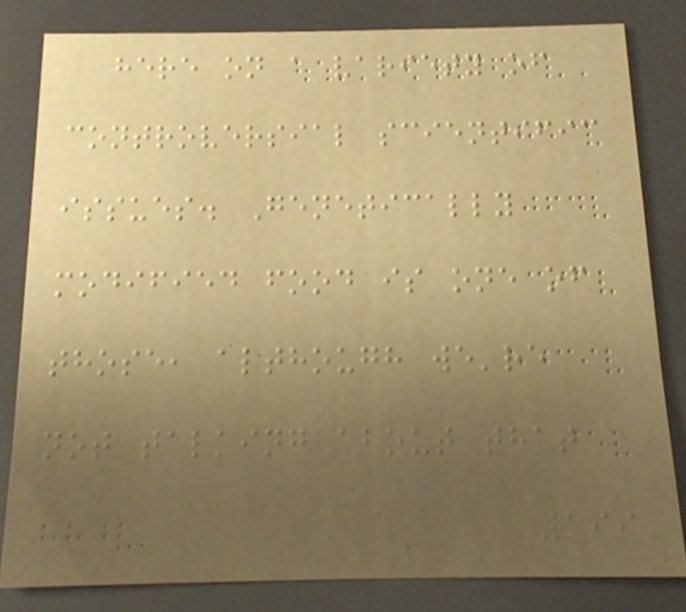here on a variety of
controversial scientific
issues. Genetically
modified food is one of
those, although we're
not talking about that
199
